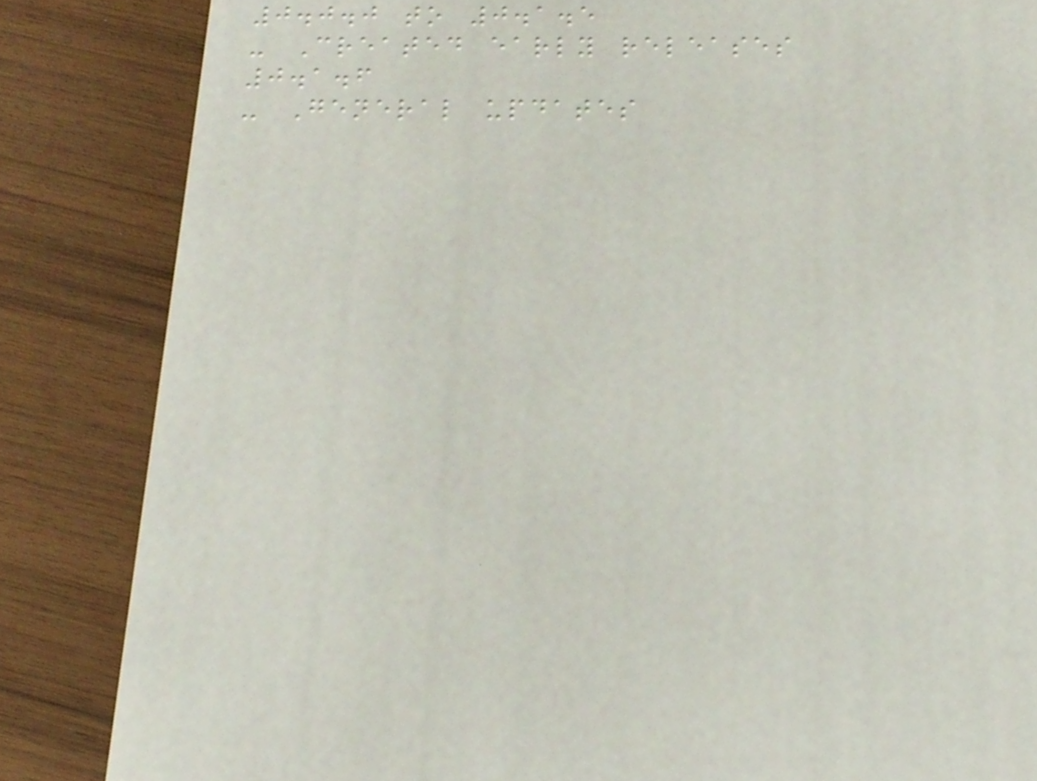0.0.0 to 0.1.5
- Created early releases
0.1.6
- General updates
